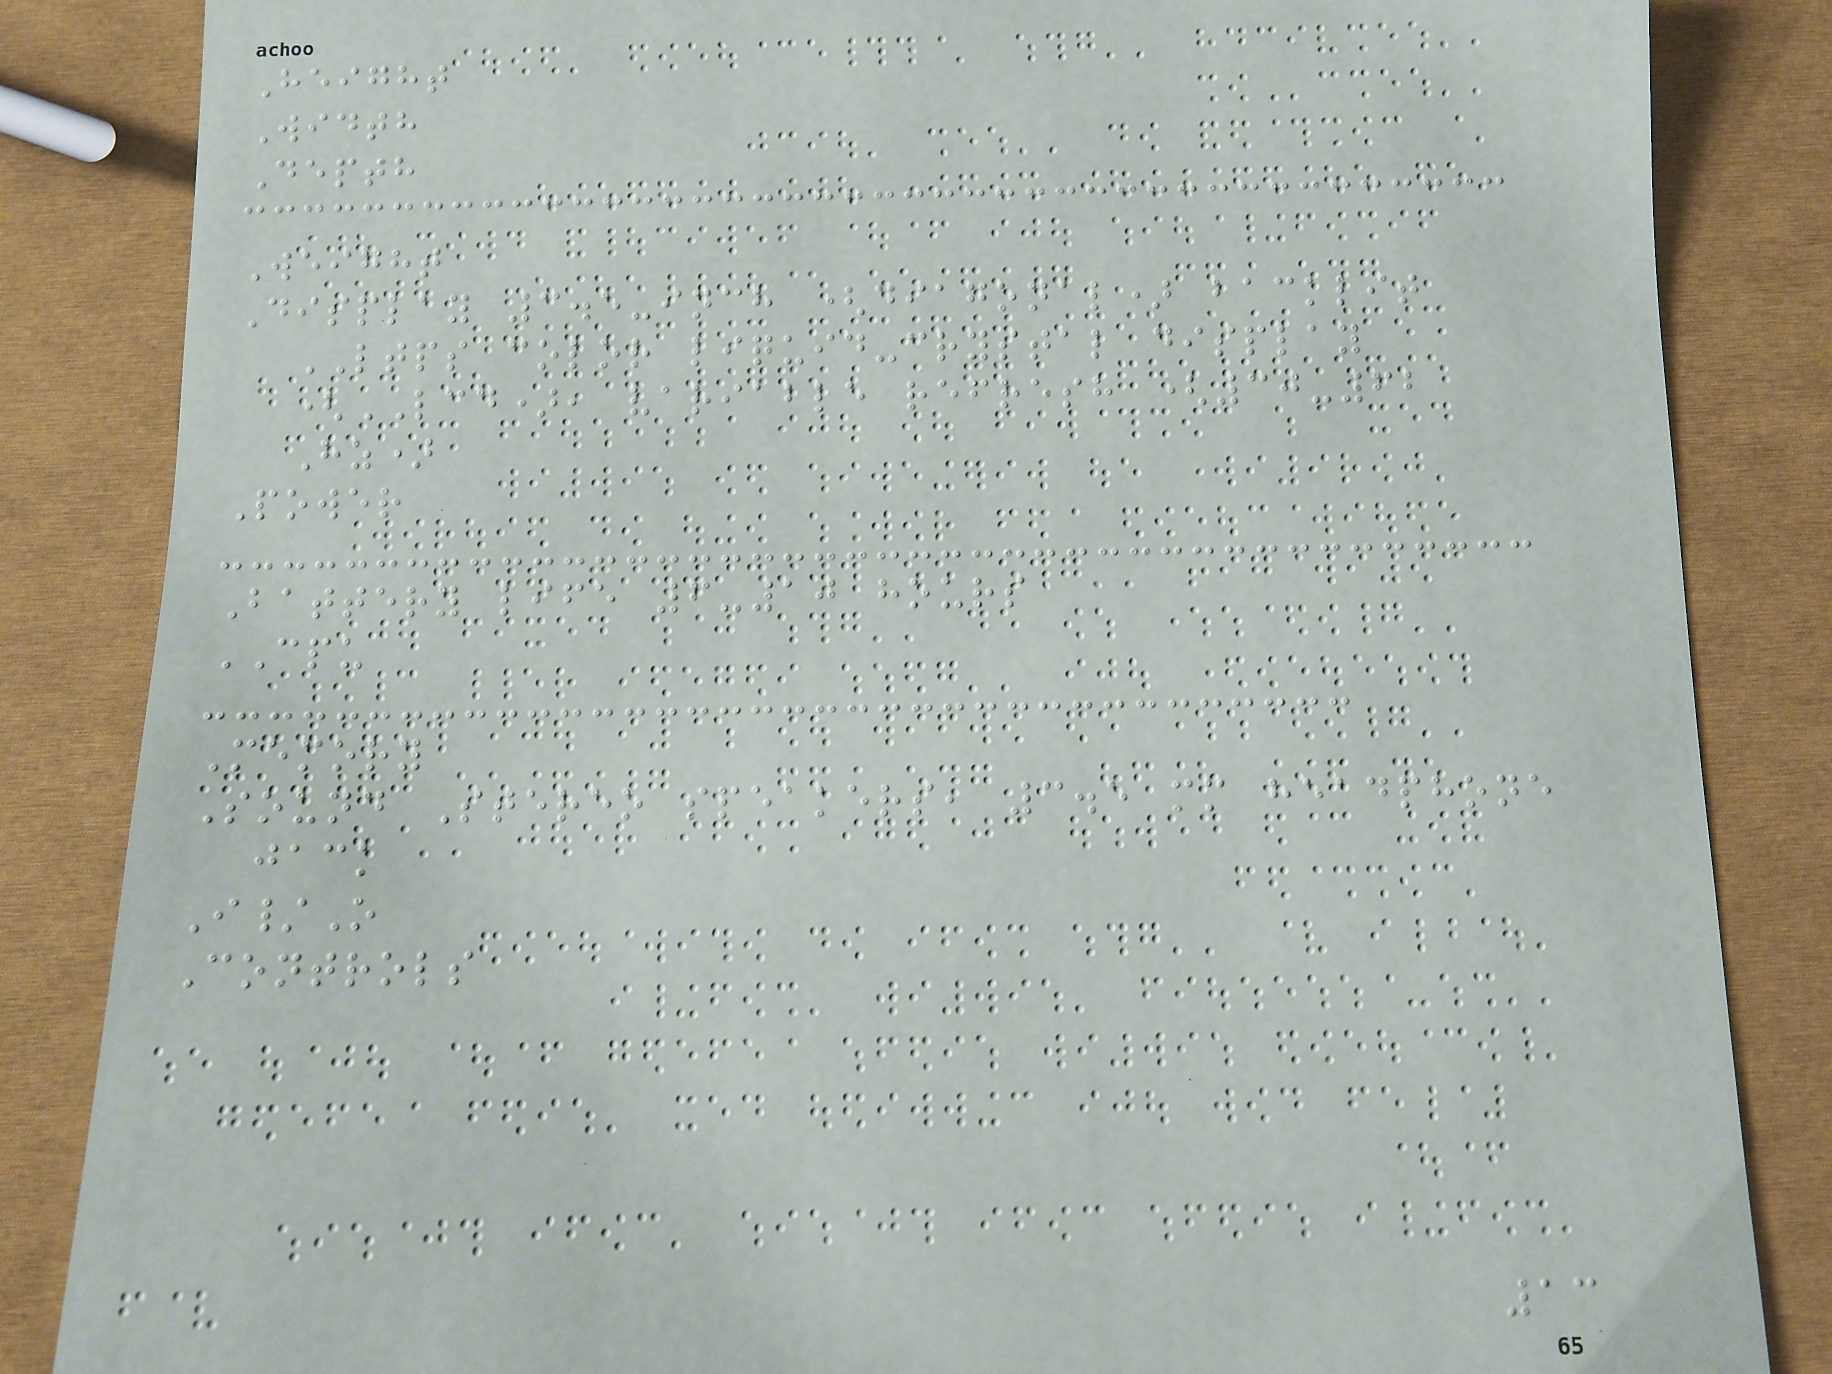Height
Width
Depth
Weight
Display 3.5-inch (diagonal) backlit
LTPS color liquid-crystal display
(LCD), variable refresh (30-62
Hz)
Power
Battery life 6-10 hours
CPU
Memory
Sound Stereo speakers, 3.5 mm headphone
jack
I/O
Controls
13
